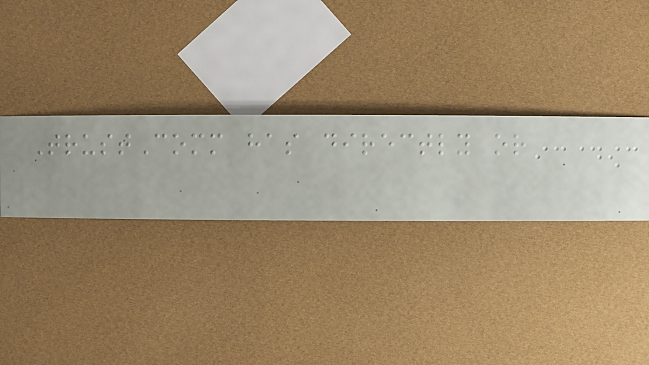TrustComm has directly or
